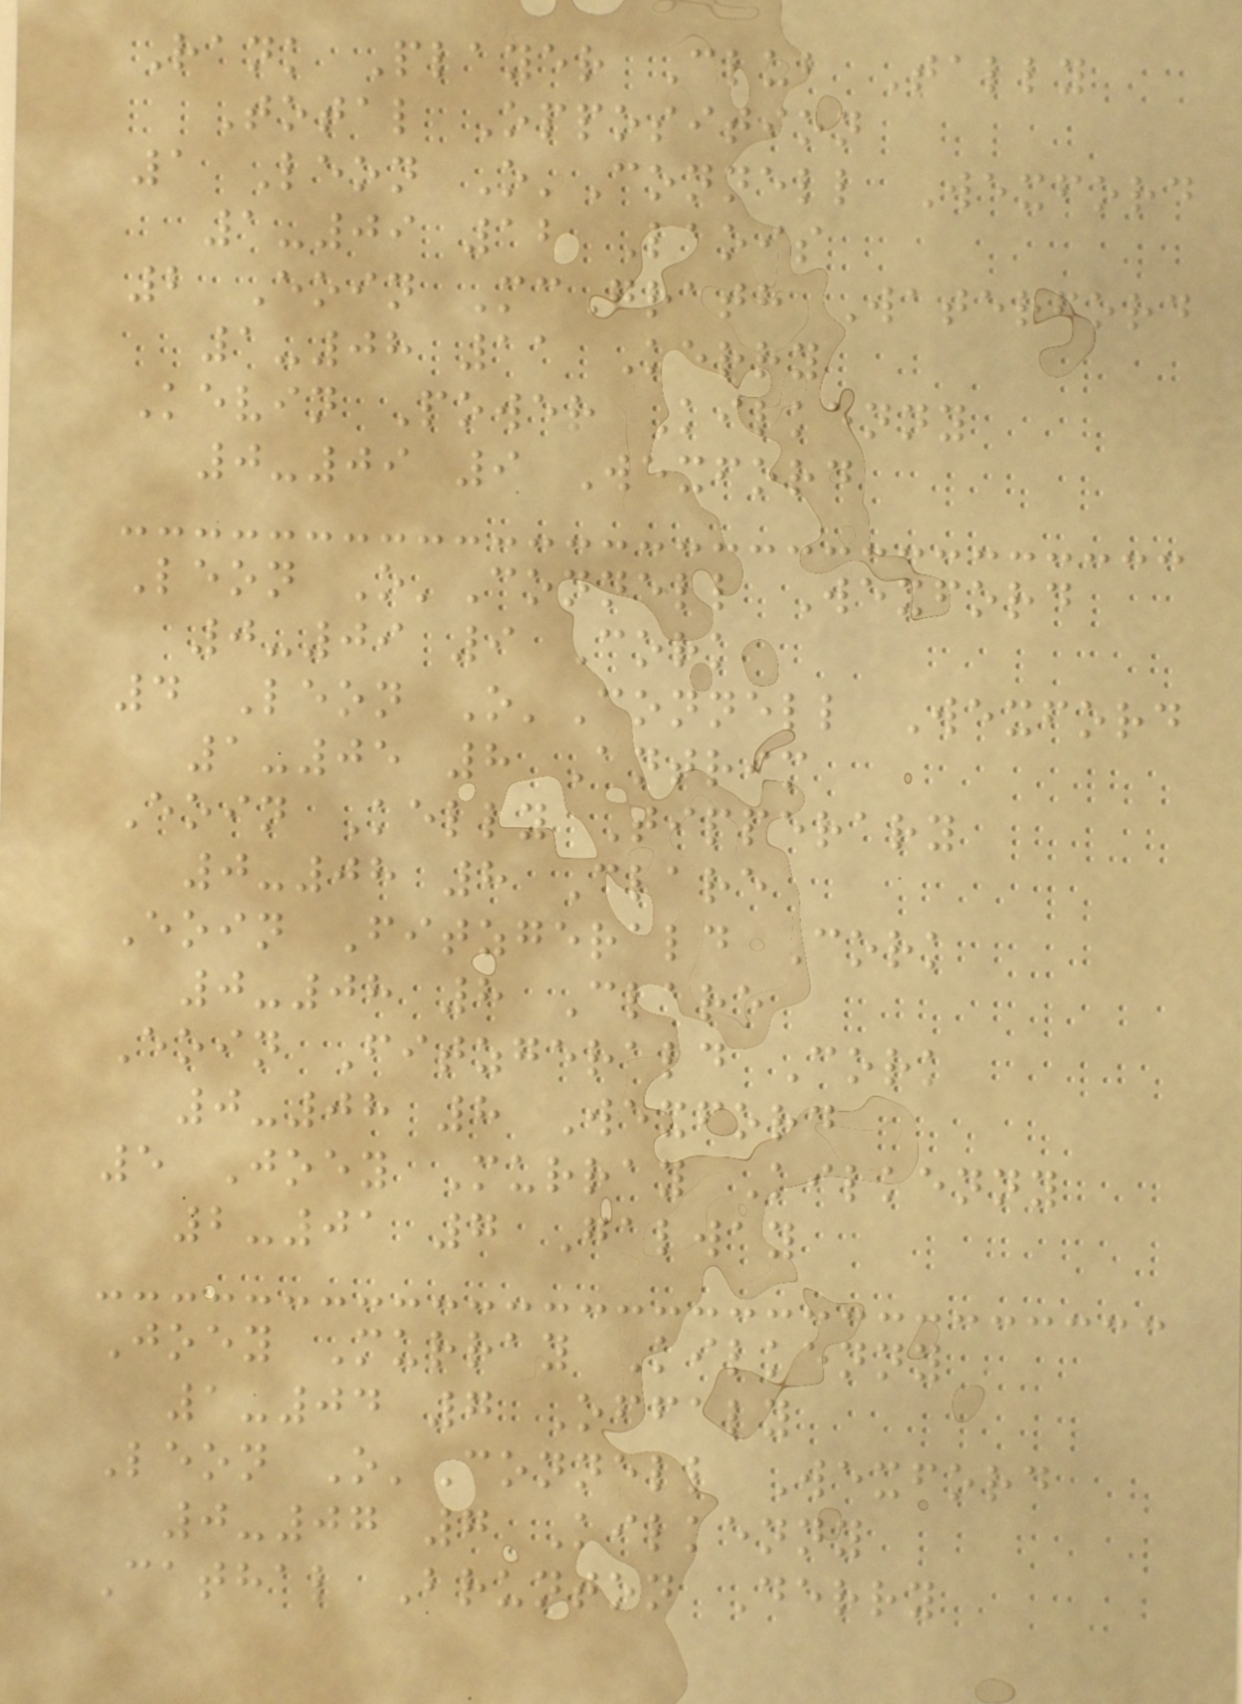Rank Player Club Tally
Total Opposition
1 Leon O'Connell Wexford
1-09 12 Laois
2 Eoin McGrath Waterford
1-08 11 Kerry
Kevin Power Kilkenny
0-09 9 Wexford
Leon O'Connell Wexford
0-09 9 Cork
4 Leon O'Connell Wexford
1-05 8 Antrim
Eoin Kelly Tipperary
0-08 8 Clare
Eoin Fitzgerald Cork
0-08 8 Clare
Eoin Fitzgerald Cork
0-08 8 Wexford
5 Joey Murray Kilkenny
2-01 7 Galway
Joey Murray Kilkenny
1-04 7 Offaly
Leon O'Connell Wexford
0-07 7 Kilkenny
Cathal Brunton Derry
